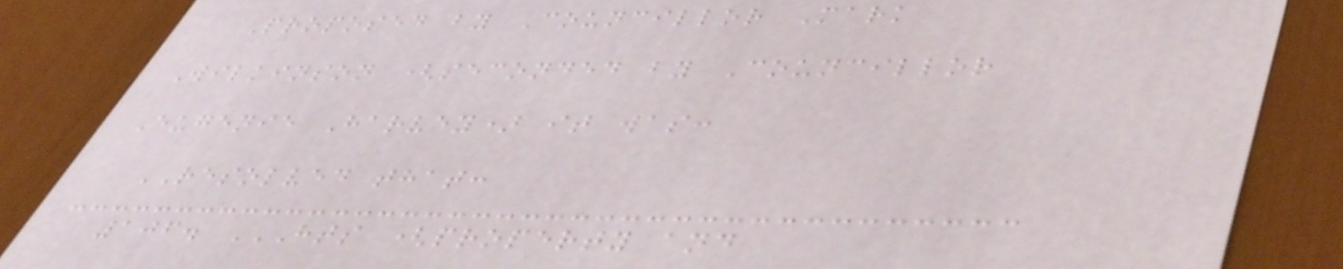Proposed by Councillor Mark
Wilkinson (seconded by Councillor
Eugenie Harvey) it was:
RESOLVED that:
106. HTS (PROPERTY AND
